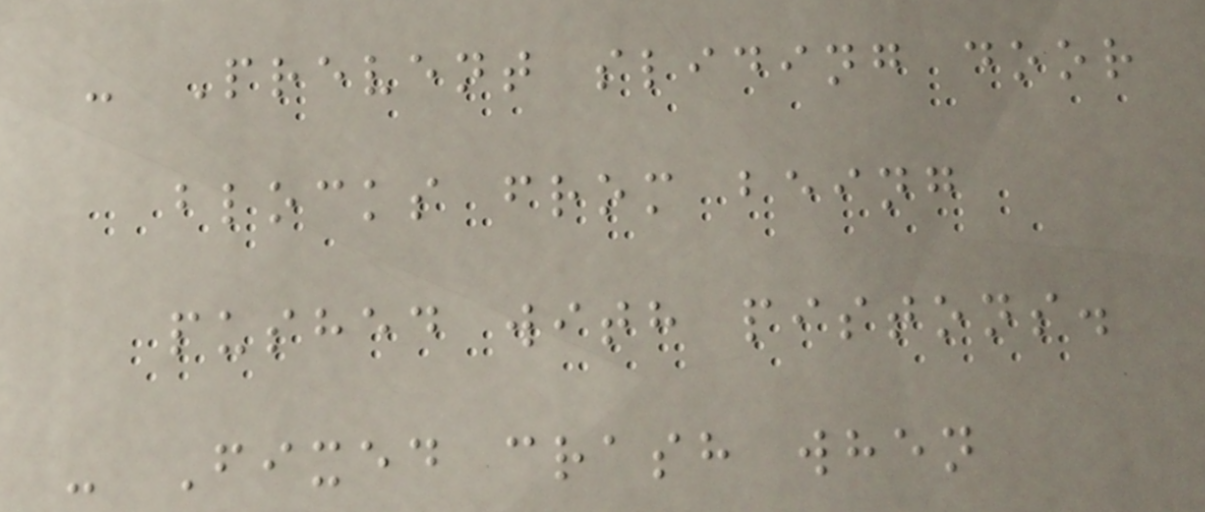- Prevent sliding door
blocks from being
pushed with pistons.
- Fixed crash when
